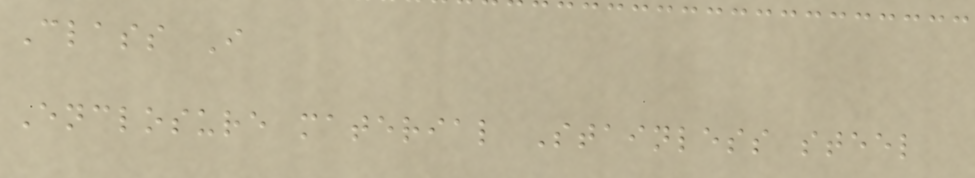Class I
Enclosure material Stainless steel
